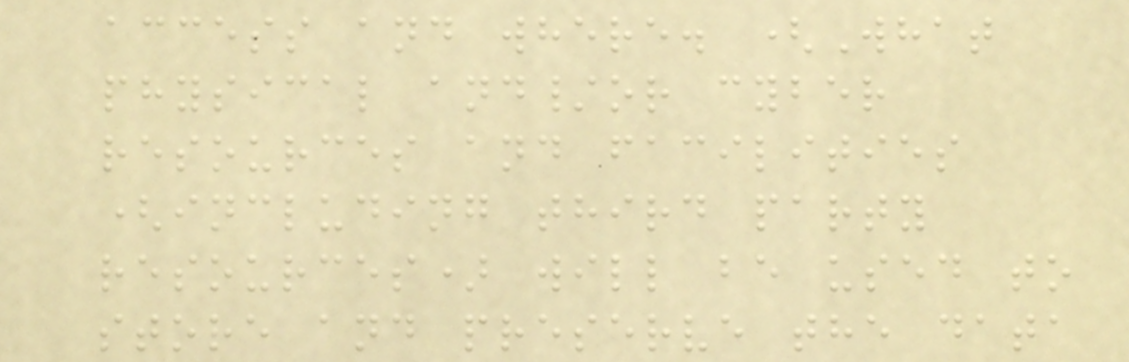access and where. (What
physical and/or cyber
resources and facilities
(including third party
resources) will be used to
store and preserve the data
